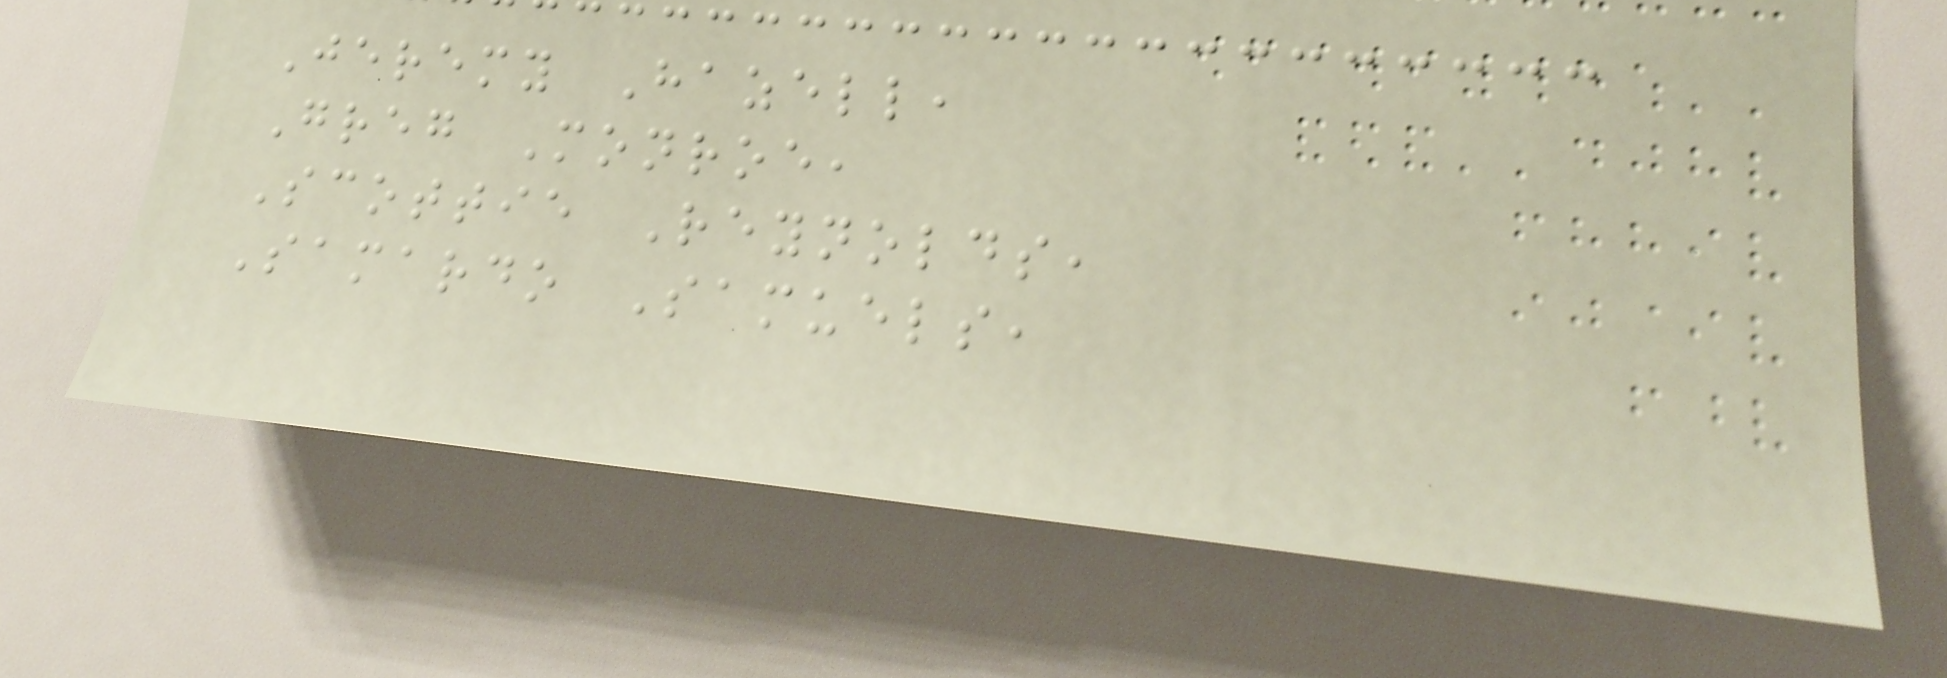Jeremy Hazell,
Greg Monroe,
Scottie Reynolds,
Samardo Samuels,
